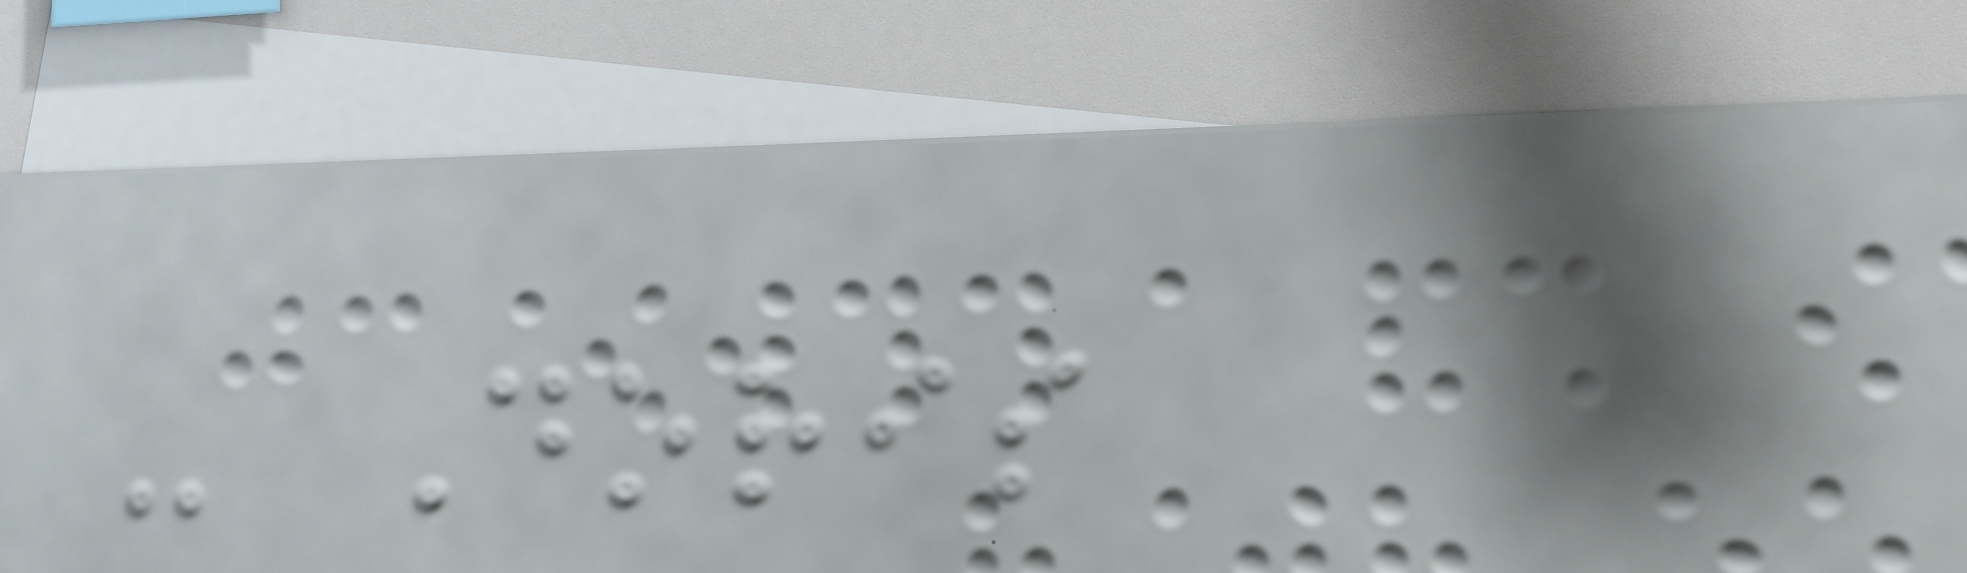- Doris
